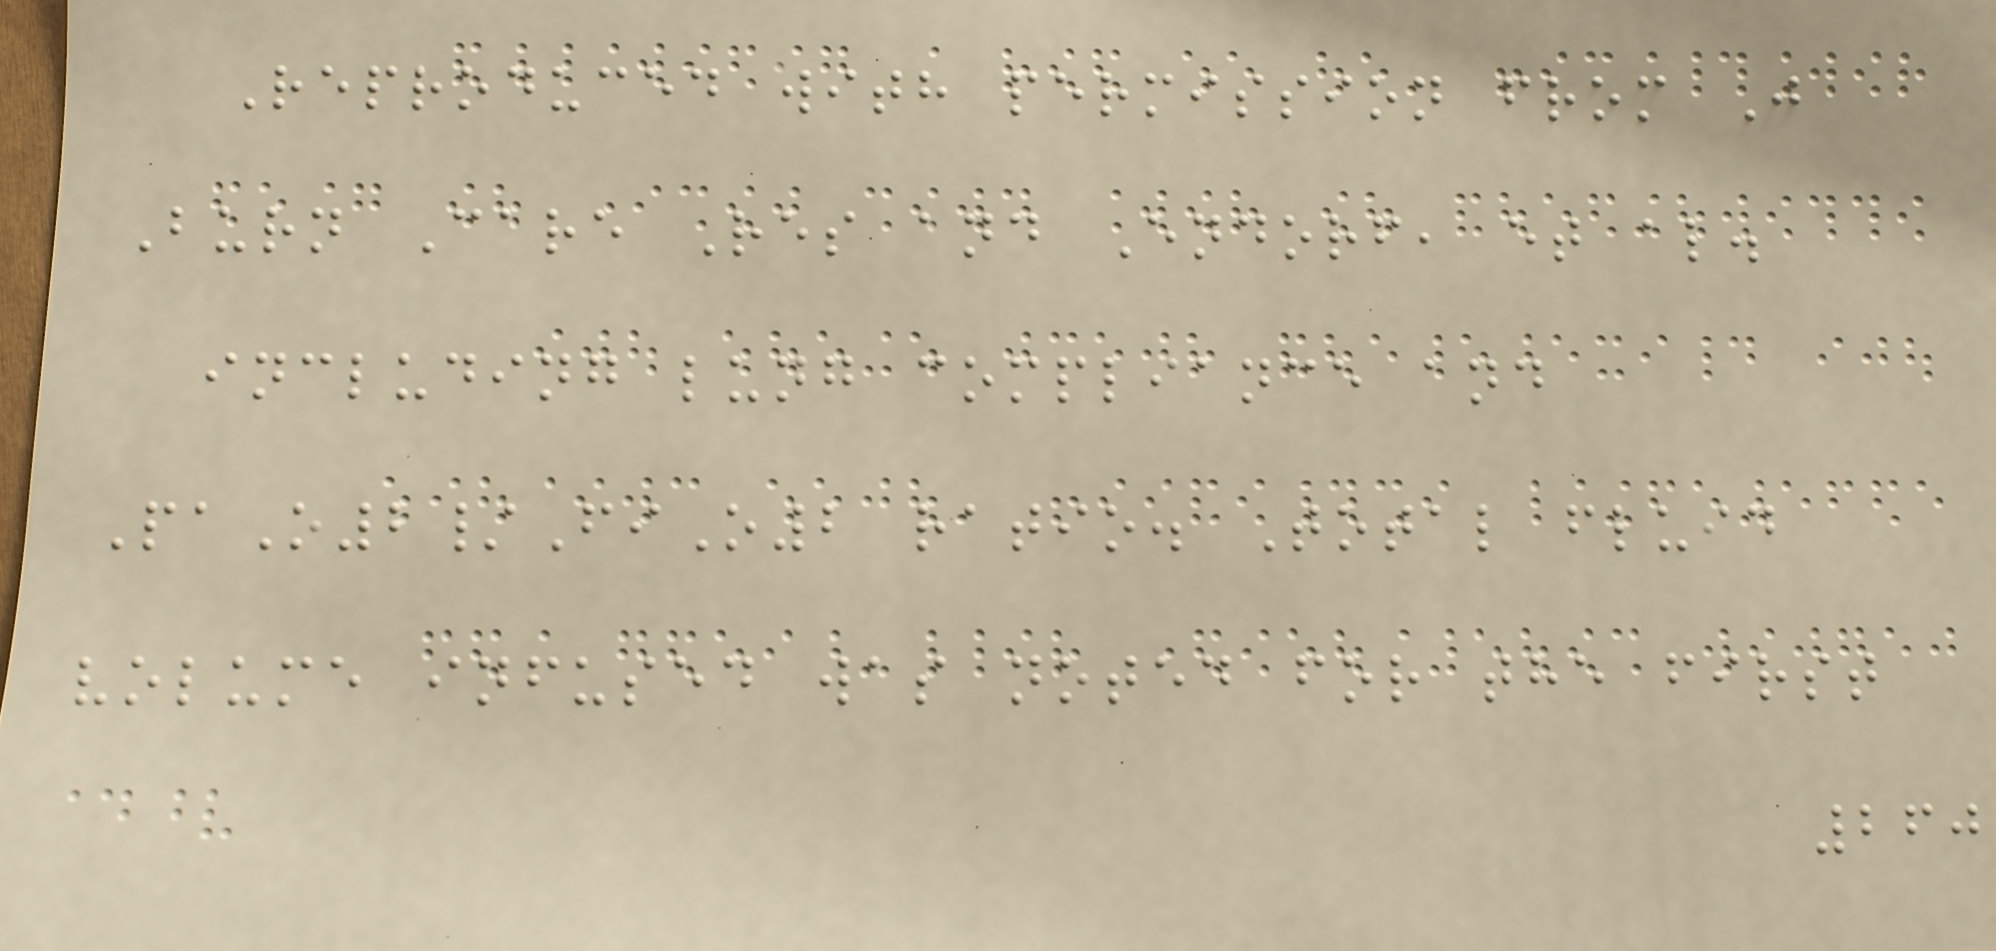Reproduced with permission from J
Burn Care Res and Endorf, et al.
including lung compliance and
PaO2/FiO2 ratio. Total fluid
volume infused was noted for the first
260
